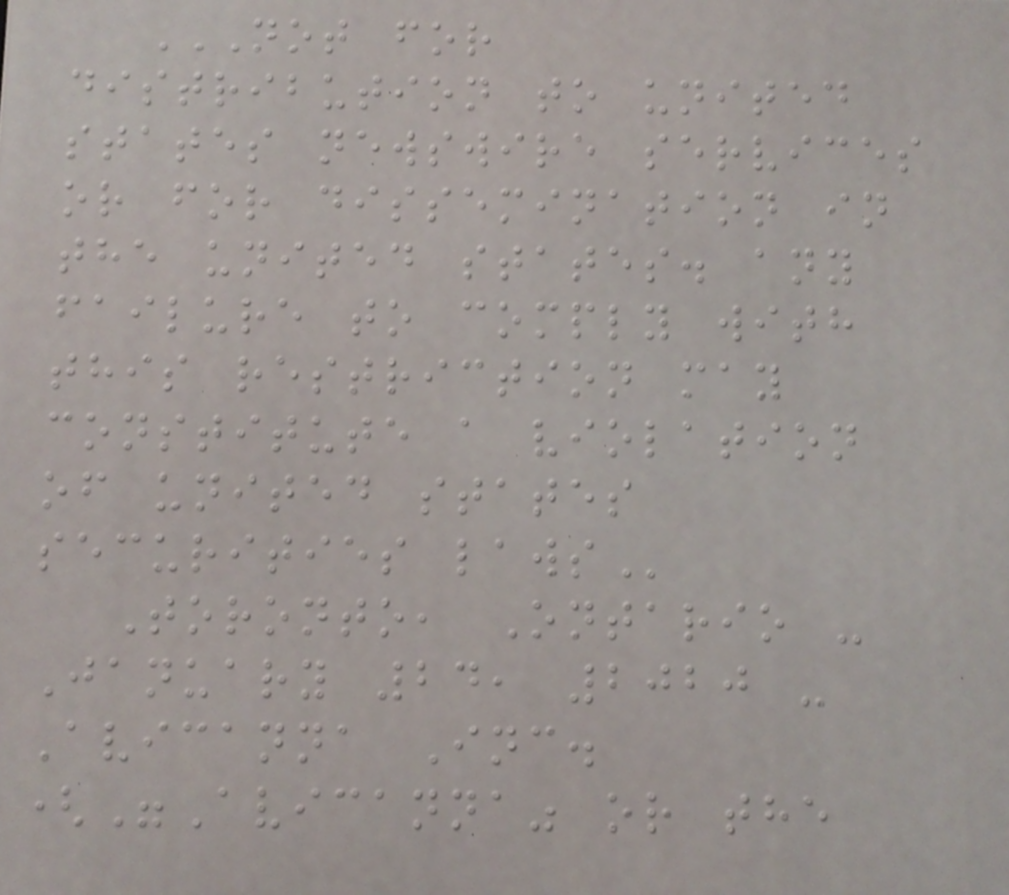NOT FOR
DISTRIBUTION TO UNITED
STATES NEWSWIRE SERVICES
OR FOR DISSEMINATION IN
THE UNITED STATES. ANY
FAILURE TO COMPLY WITH
THIS RESTRICTION MAY
CONSTITUTE A VIOLATION
OF UNITED STATES
SECURITIES LAWS
Toronto, Ontario -
January 24, 2020 -
Avicanna Inc.
("Avicanna" or the
